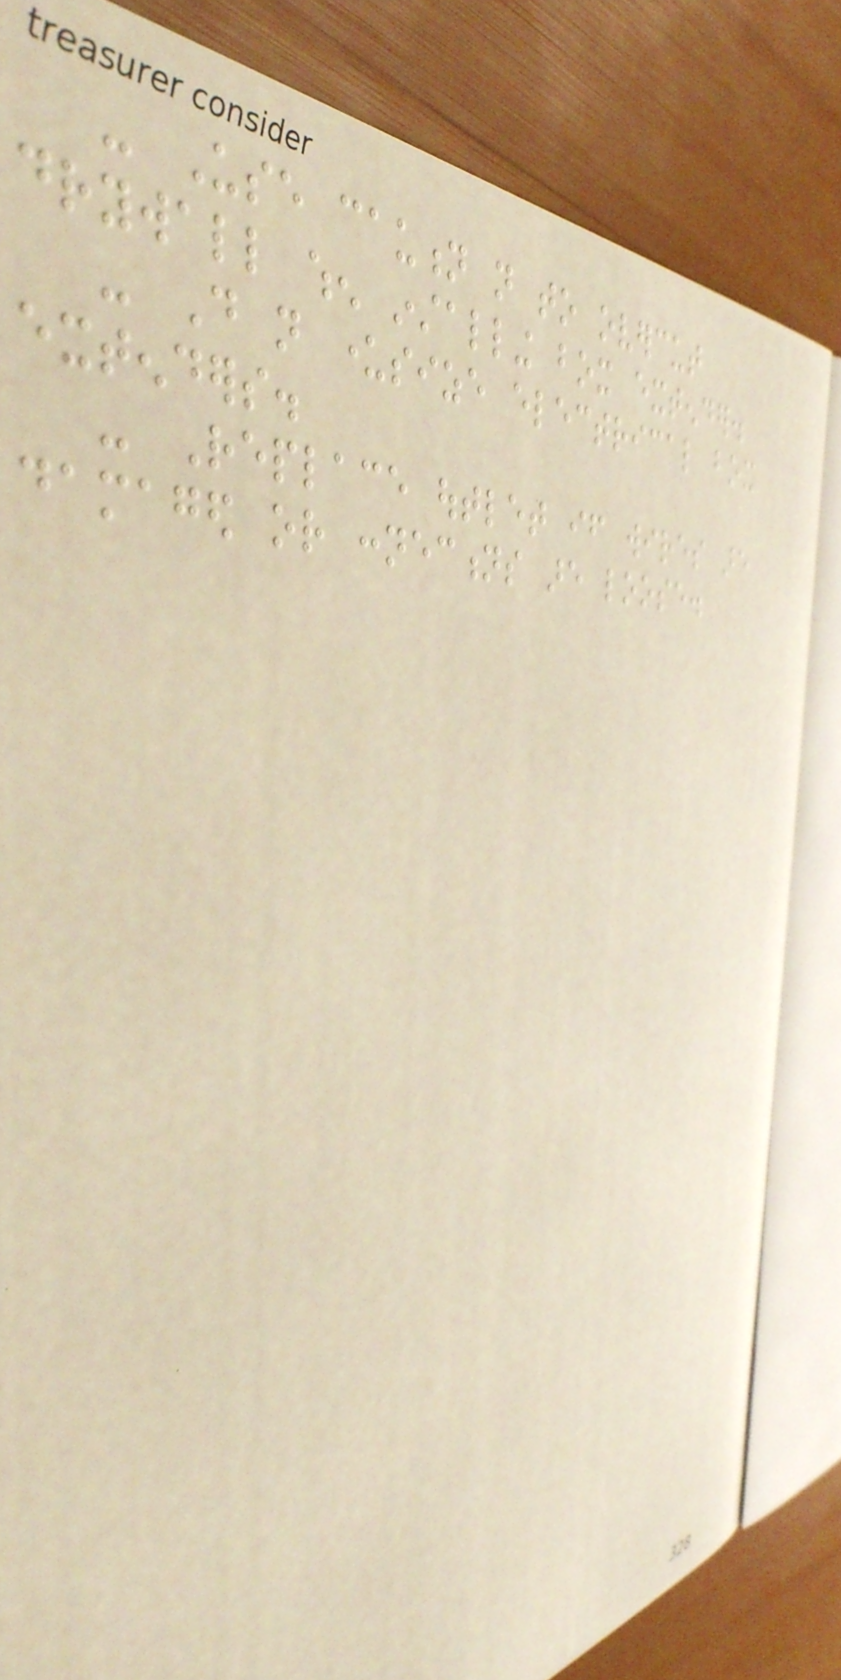- Use caution not to overcut
drywall when installing box extender.
- Do not undersize electrical box
extenders.
- Replace outlet if wires are
damaged or connections are loose.
